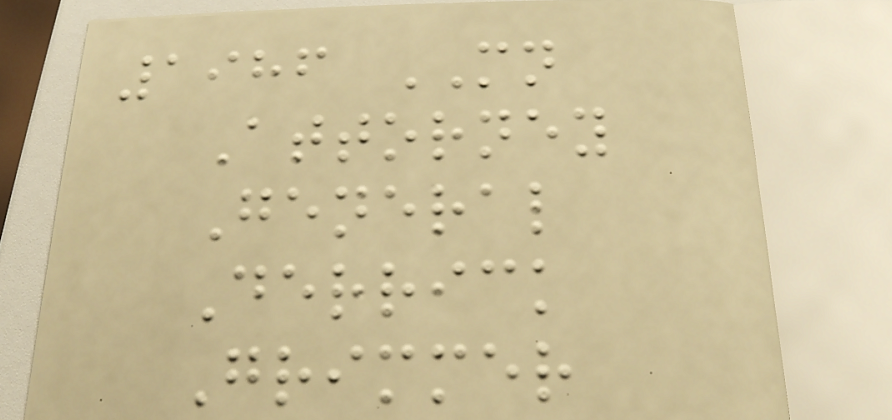1986 MN
Attorney
General
Derrick
Grimmer
